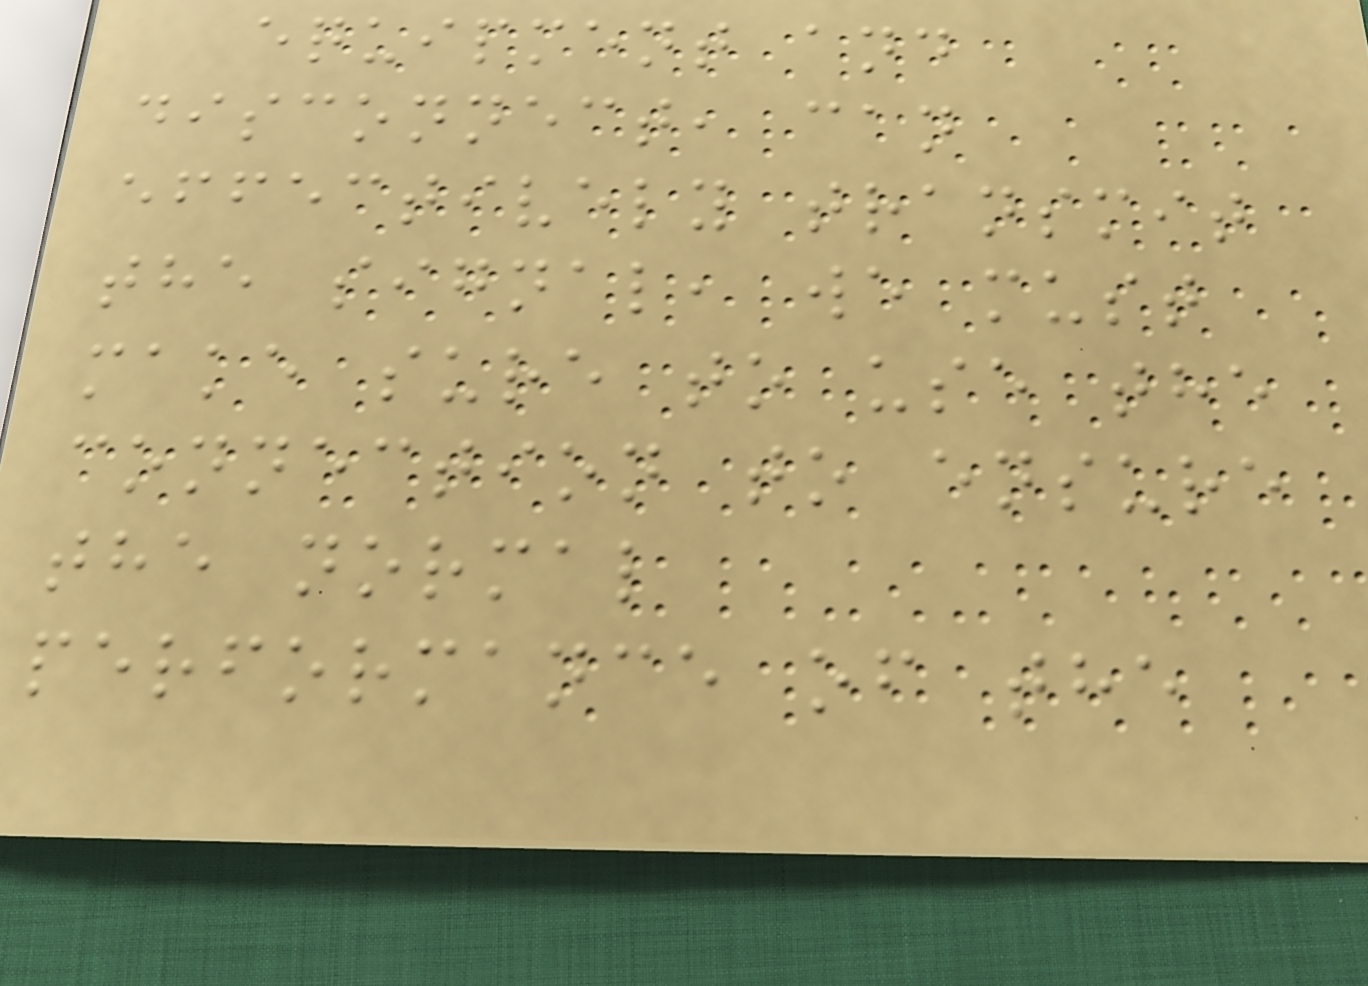equipment and
disconnect, can
effectively transmit
the signal, we must
make sure to use the
connection to ensure
the normal
performance of the
